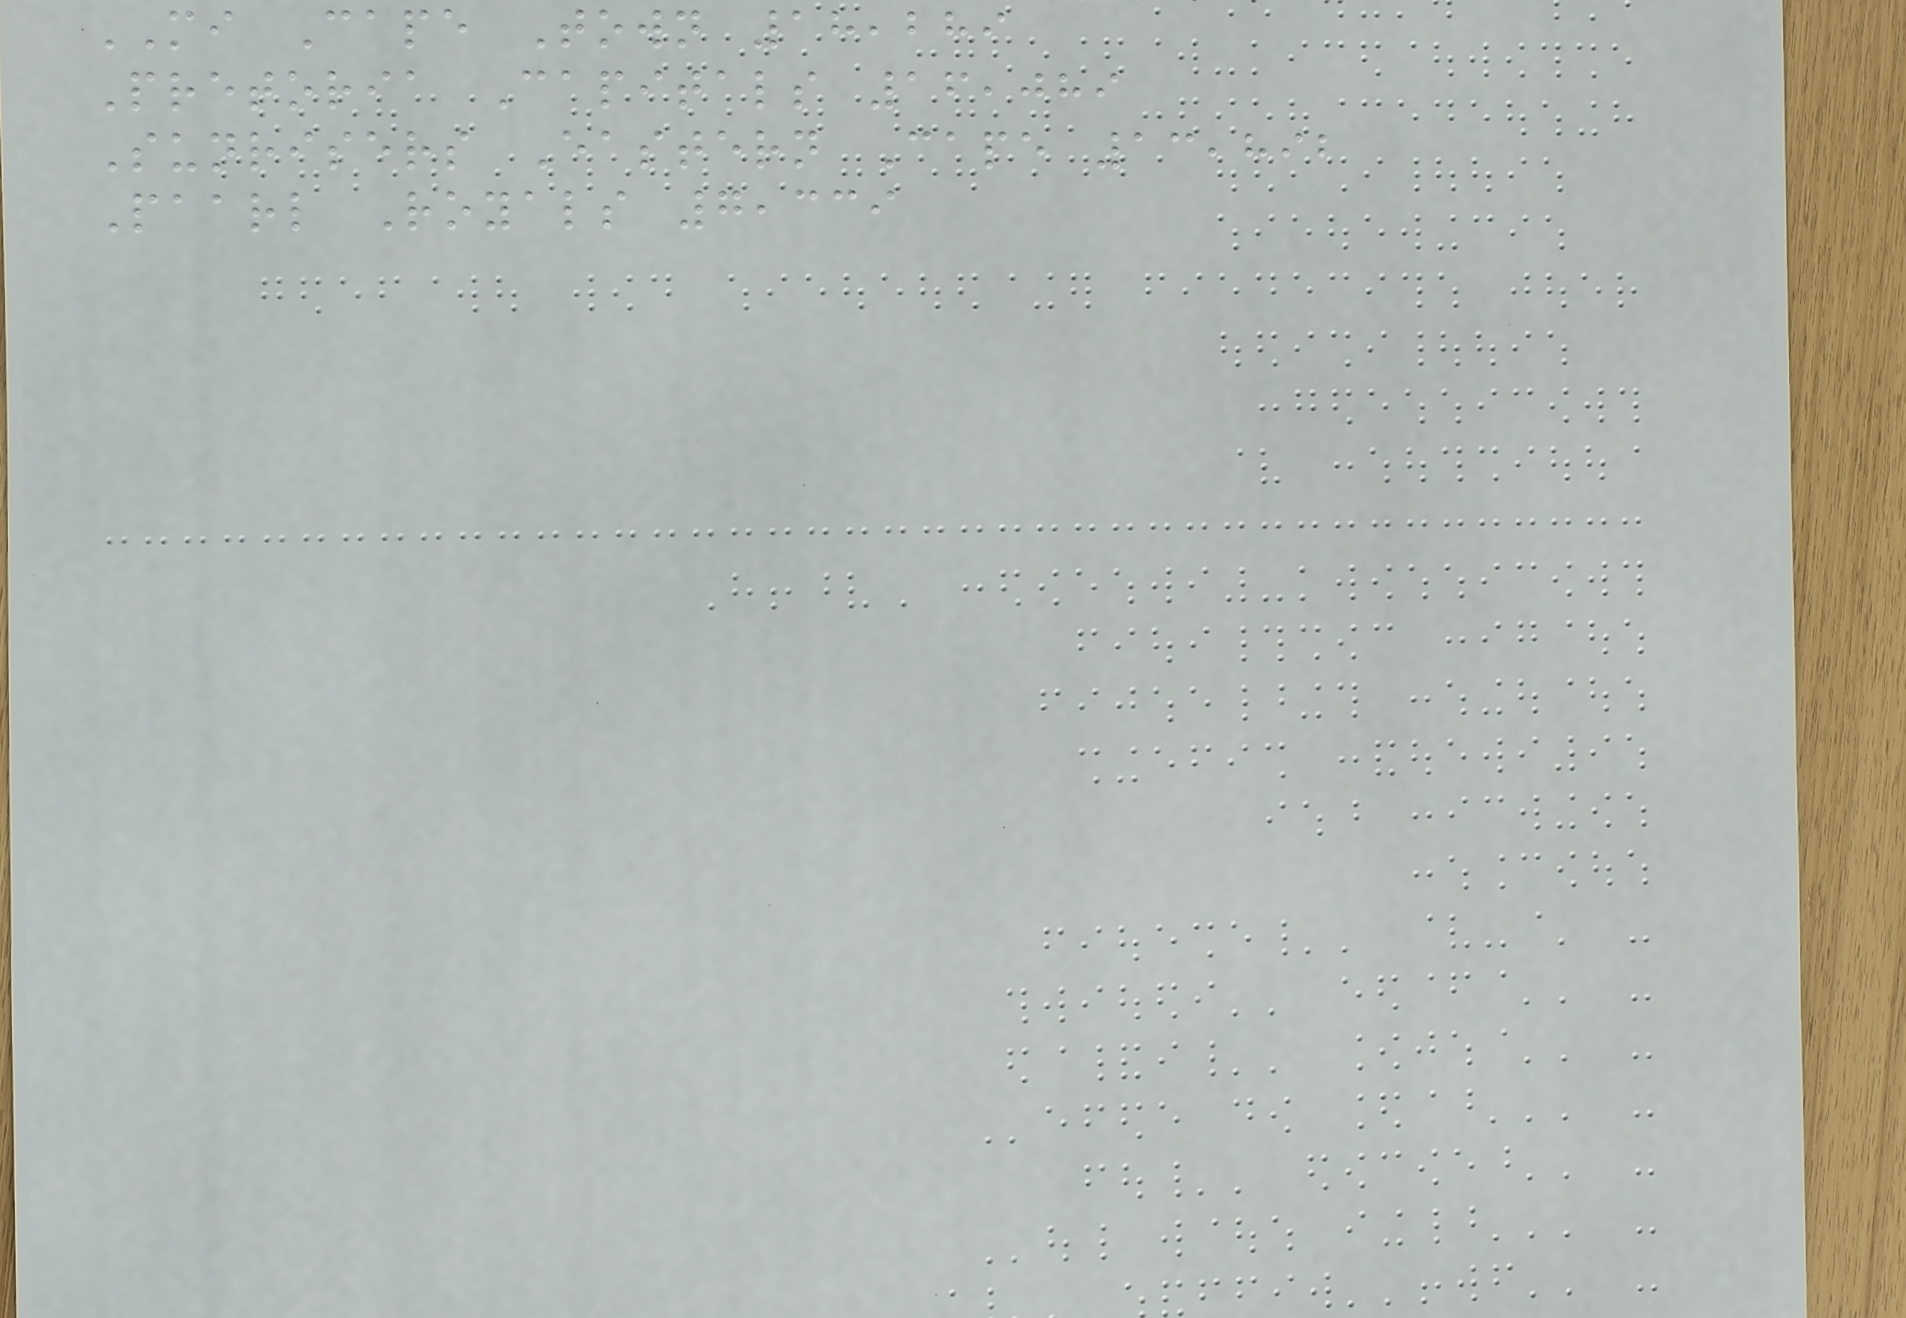MI Cape Town 18,289
Pretoria Capitals 16,089
Sunrisers Eastern Cape 13,892
Paarl Royals 7,339
